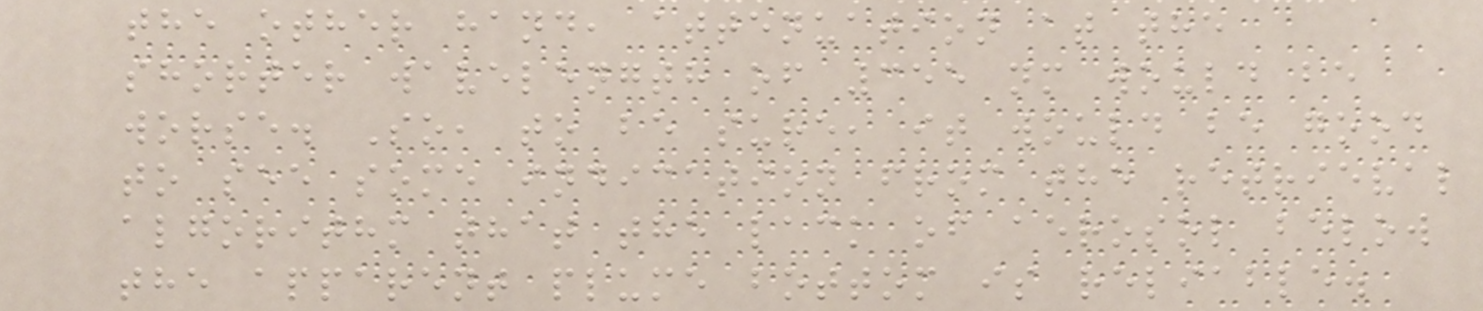the other hand, attenuation at the
shorter wavelength of 355 nm would be
worse. So, to be sure, it would be good
to see some indication from the retrieval
algorithm that the lack of aerosol below
the apparent plume bottom is reliable.
